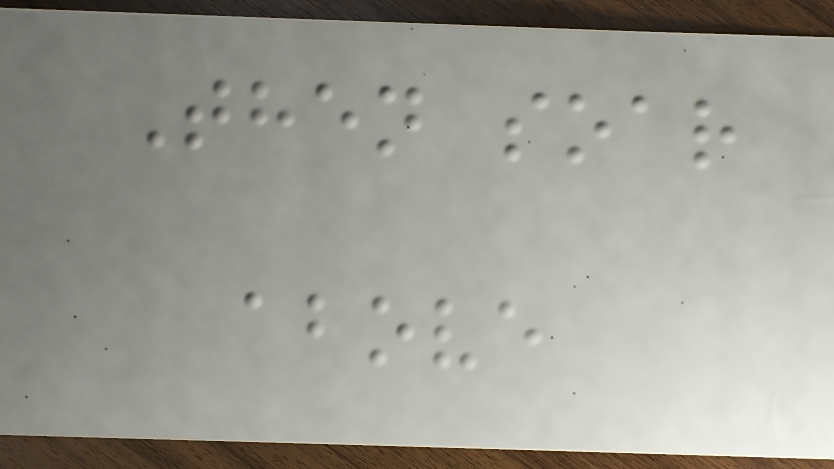Then soar
above
